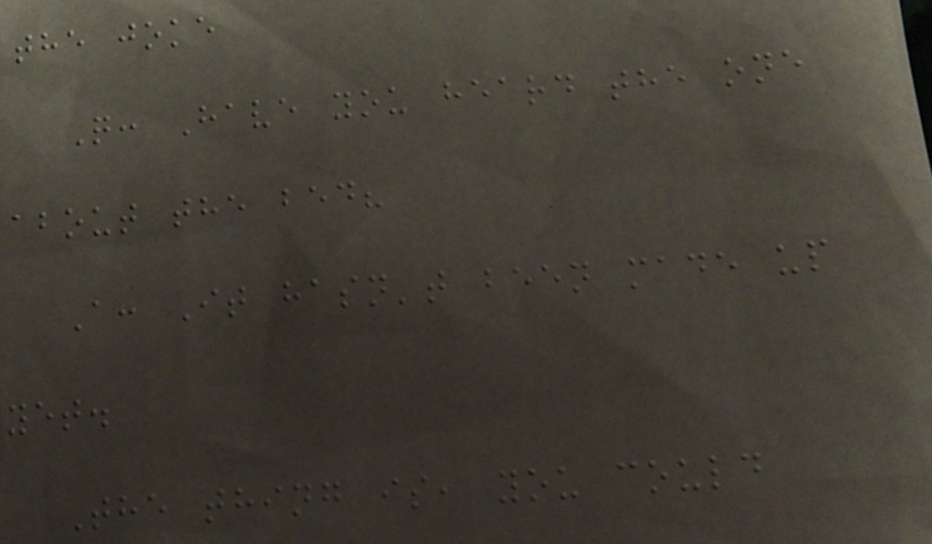the joke
Q: Have you heard the one
about the bed?
A: It hasn't been made up
yet.
The thing is, you could
